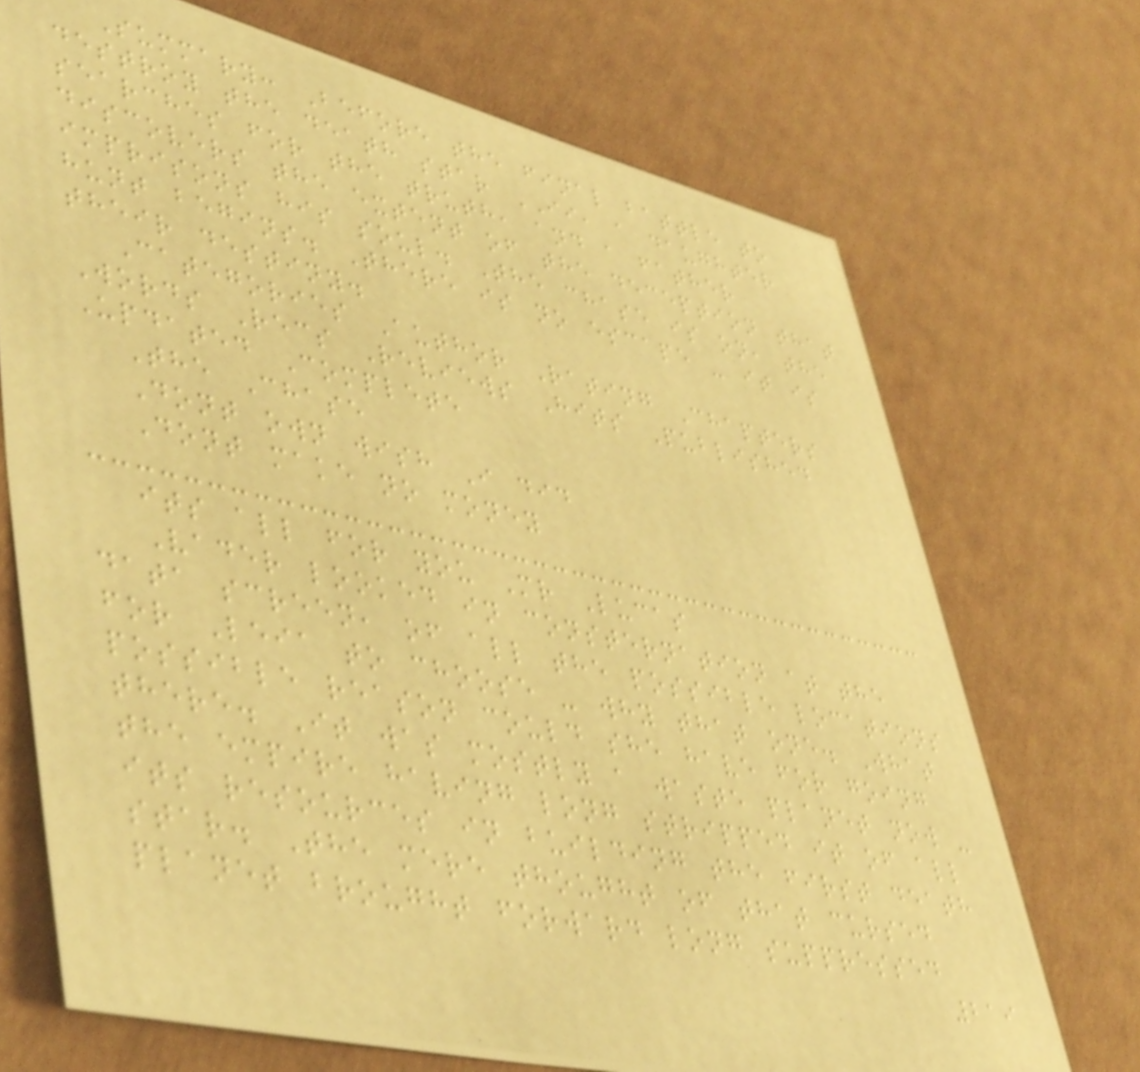Summary: Before the final battle to
destroy the death star II, a daughter
searches for the truth, and a father
discovers the extent of the deception that
imprisons his soul. The chase is on, the
hunt begins. There is no escape - it is
their destiny.
Categories Author Rating Chapters
Words Recs Reviews Hits Published
Updated Complete
The Chase
Dont own wish I did
Dont make no money
its all for you Mr Lucas
Vader looked in consternation at the
data screen, of all the possible locations
for Leia to choose - why that one. What
possible reason could she have for going
there. It was mostly a waste planet now -
the empire having long stripped it of all
its resources in building the first death
star. The mere thought of that cursed
planet brought forward long suppressed
219
